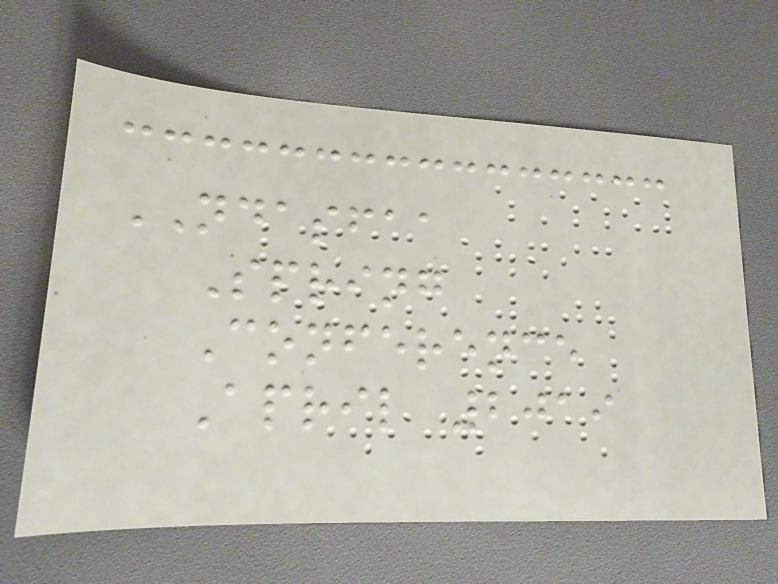NDASFAA
Spring
Conference
April 2019
